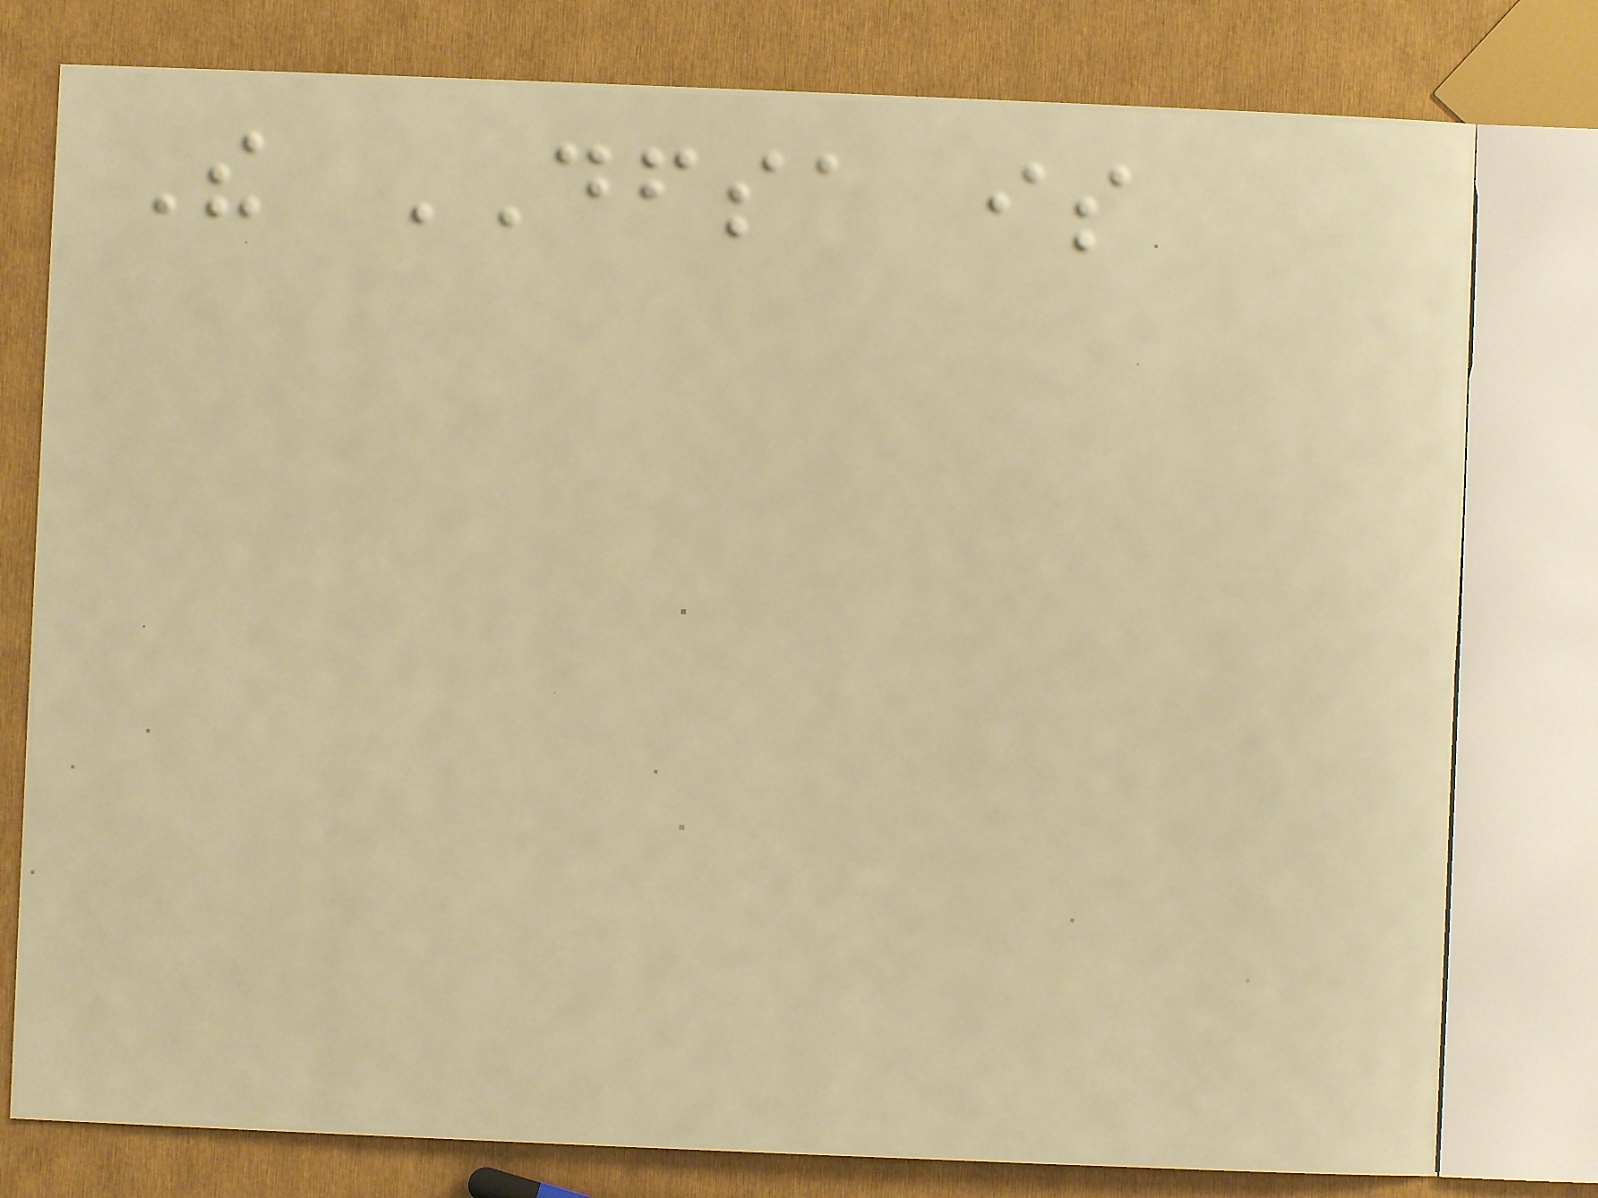The DFSA is
